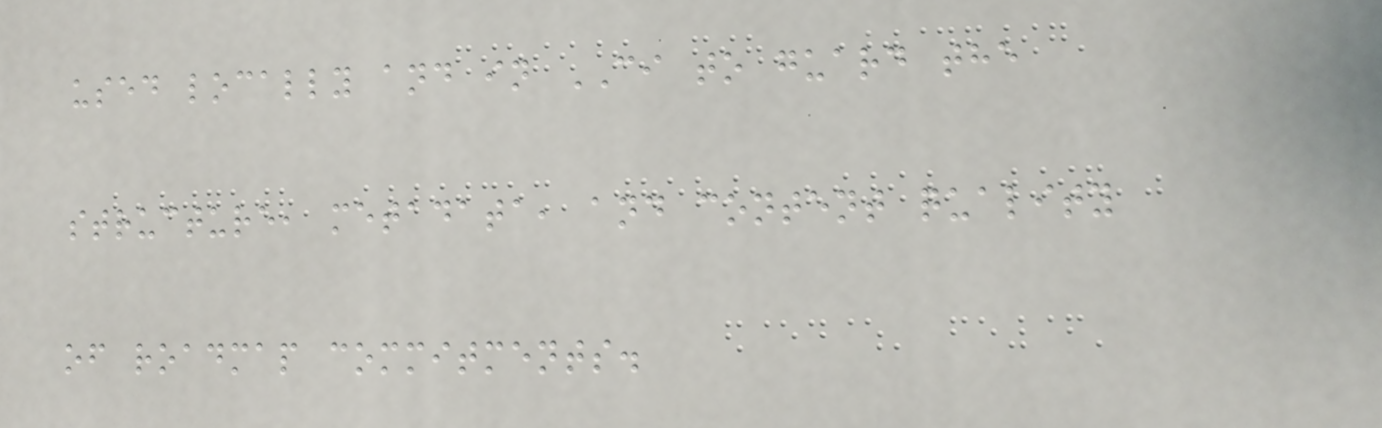used locally and in CI to guard the
structure, metadata, and content quality
of roadmap commitments.
